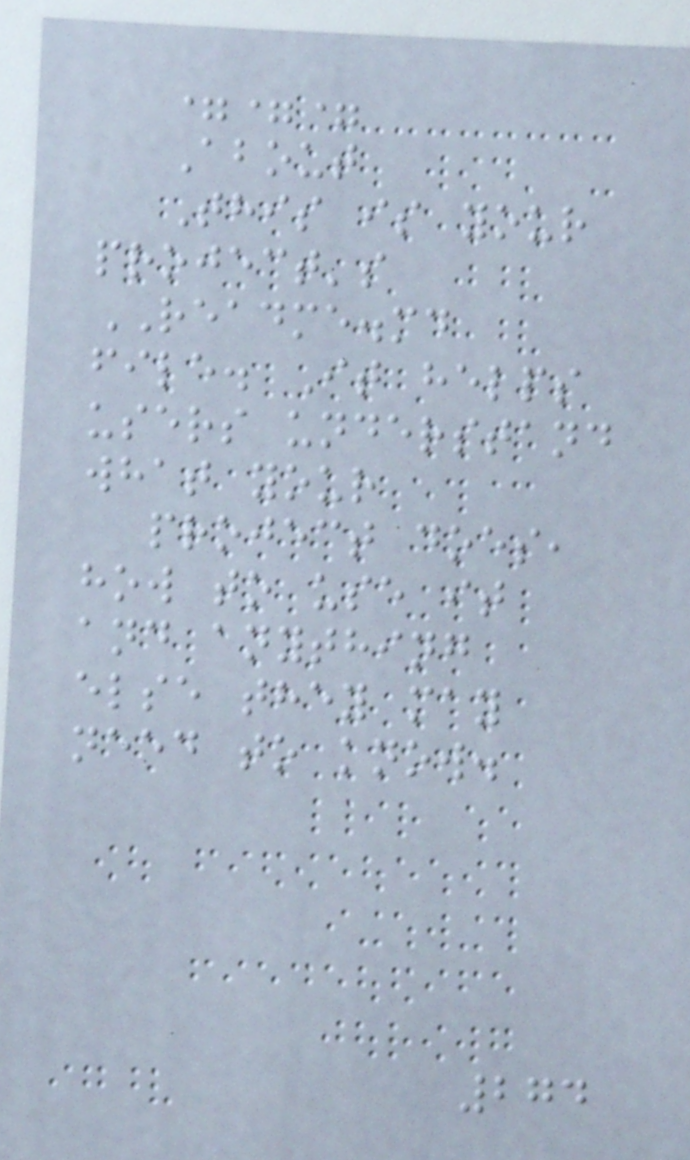===
About
This is your
project's
README.md
file. It helps
users understand
what your
project does,
how to use it
and anything
else they may
need to know.
274
